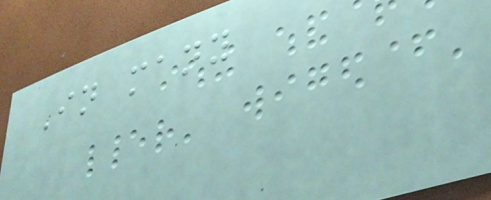In many
